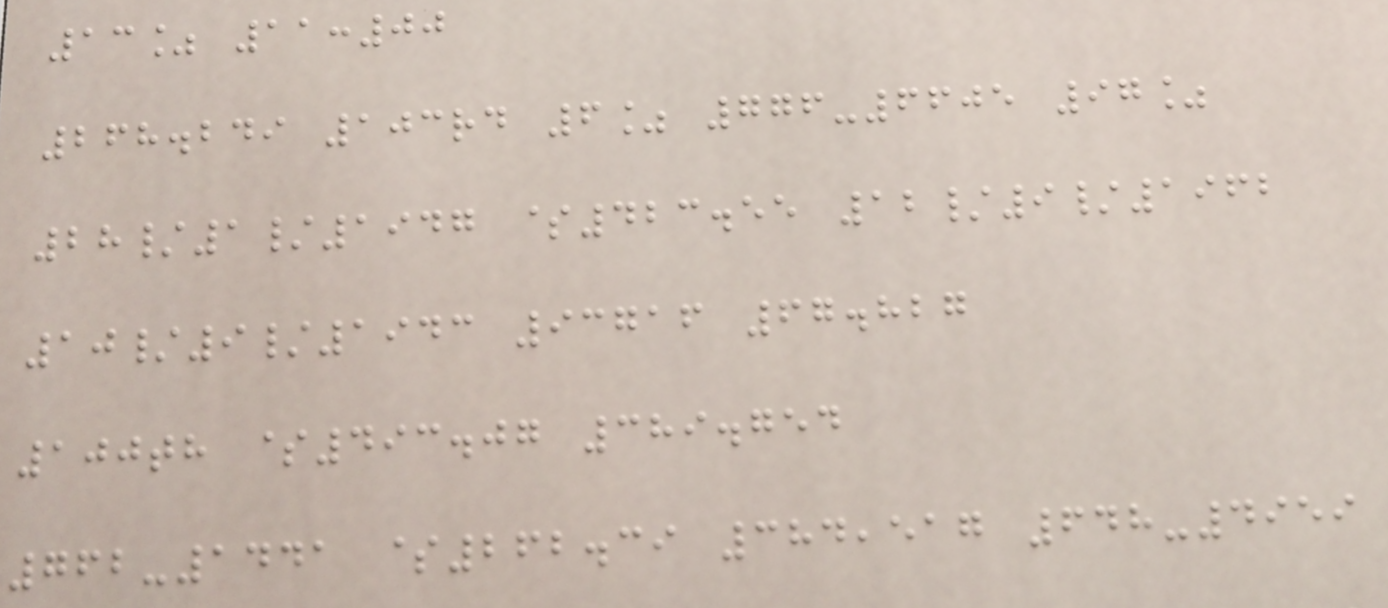13% 11:00
268.249 103rd 6% 776-6605 97%
28/1/1947 $423.55 12/9/1962
10/9/1943 93716 67.827
100th $493.07 389.754
762-1441 $262.39 384,517 648-4959
